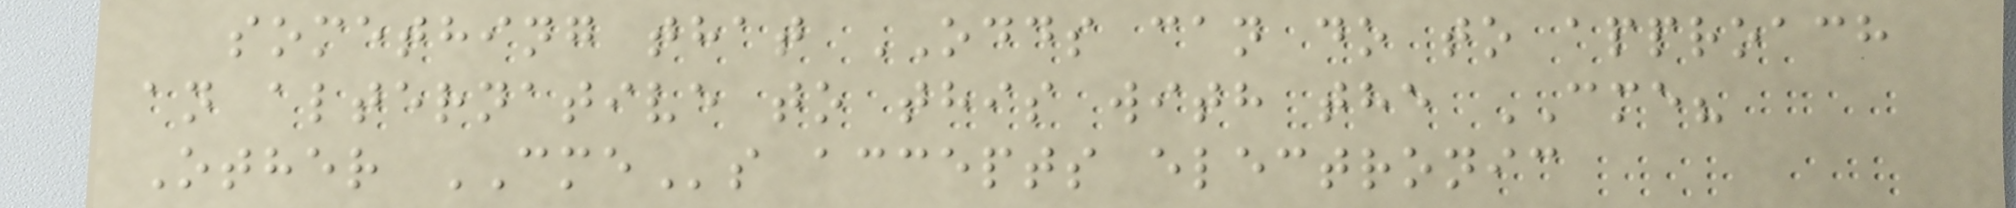something that ODDS can do to approach
an alternative to this with the CME?
Other CMEs accepts electronic
